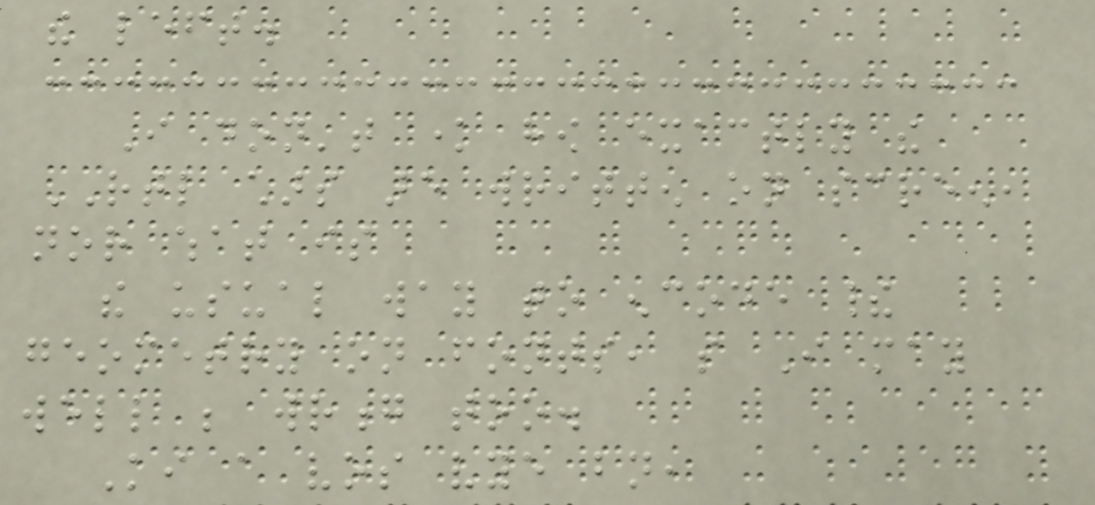the left.
I don't know how exactly the
RTL chars are written on screen,
nor what is
the usual way to encode their
geometry on fonts, so I may
well be wrong too.
Ki a vos vye bn,
